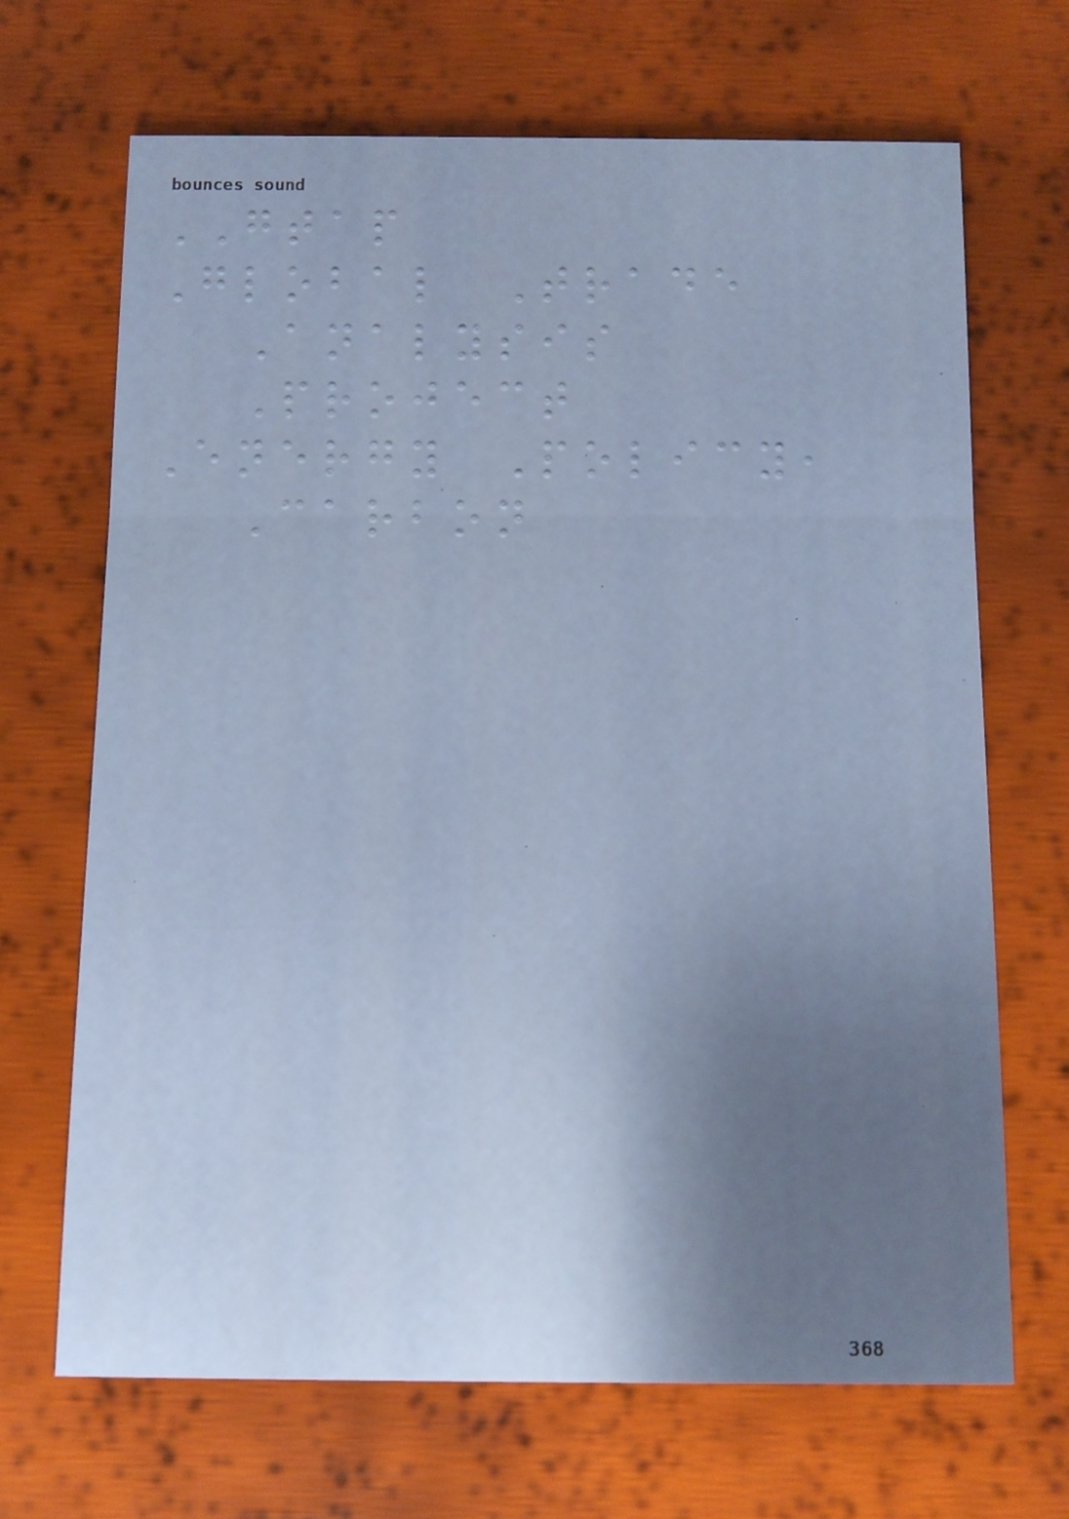GTAP
Global Trade
Analysis
Project
Energy Policy,
Carbon
